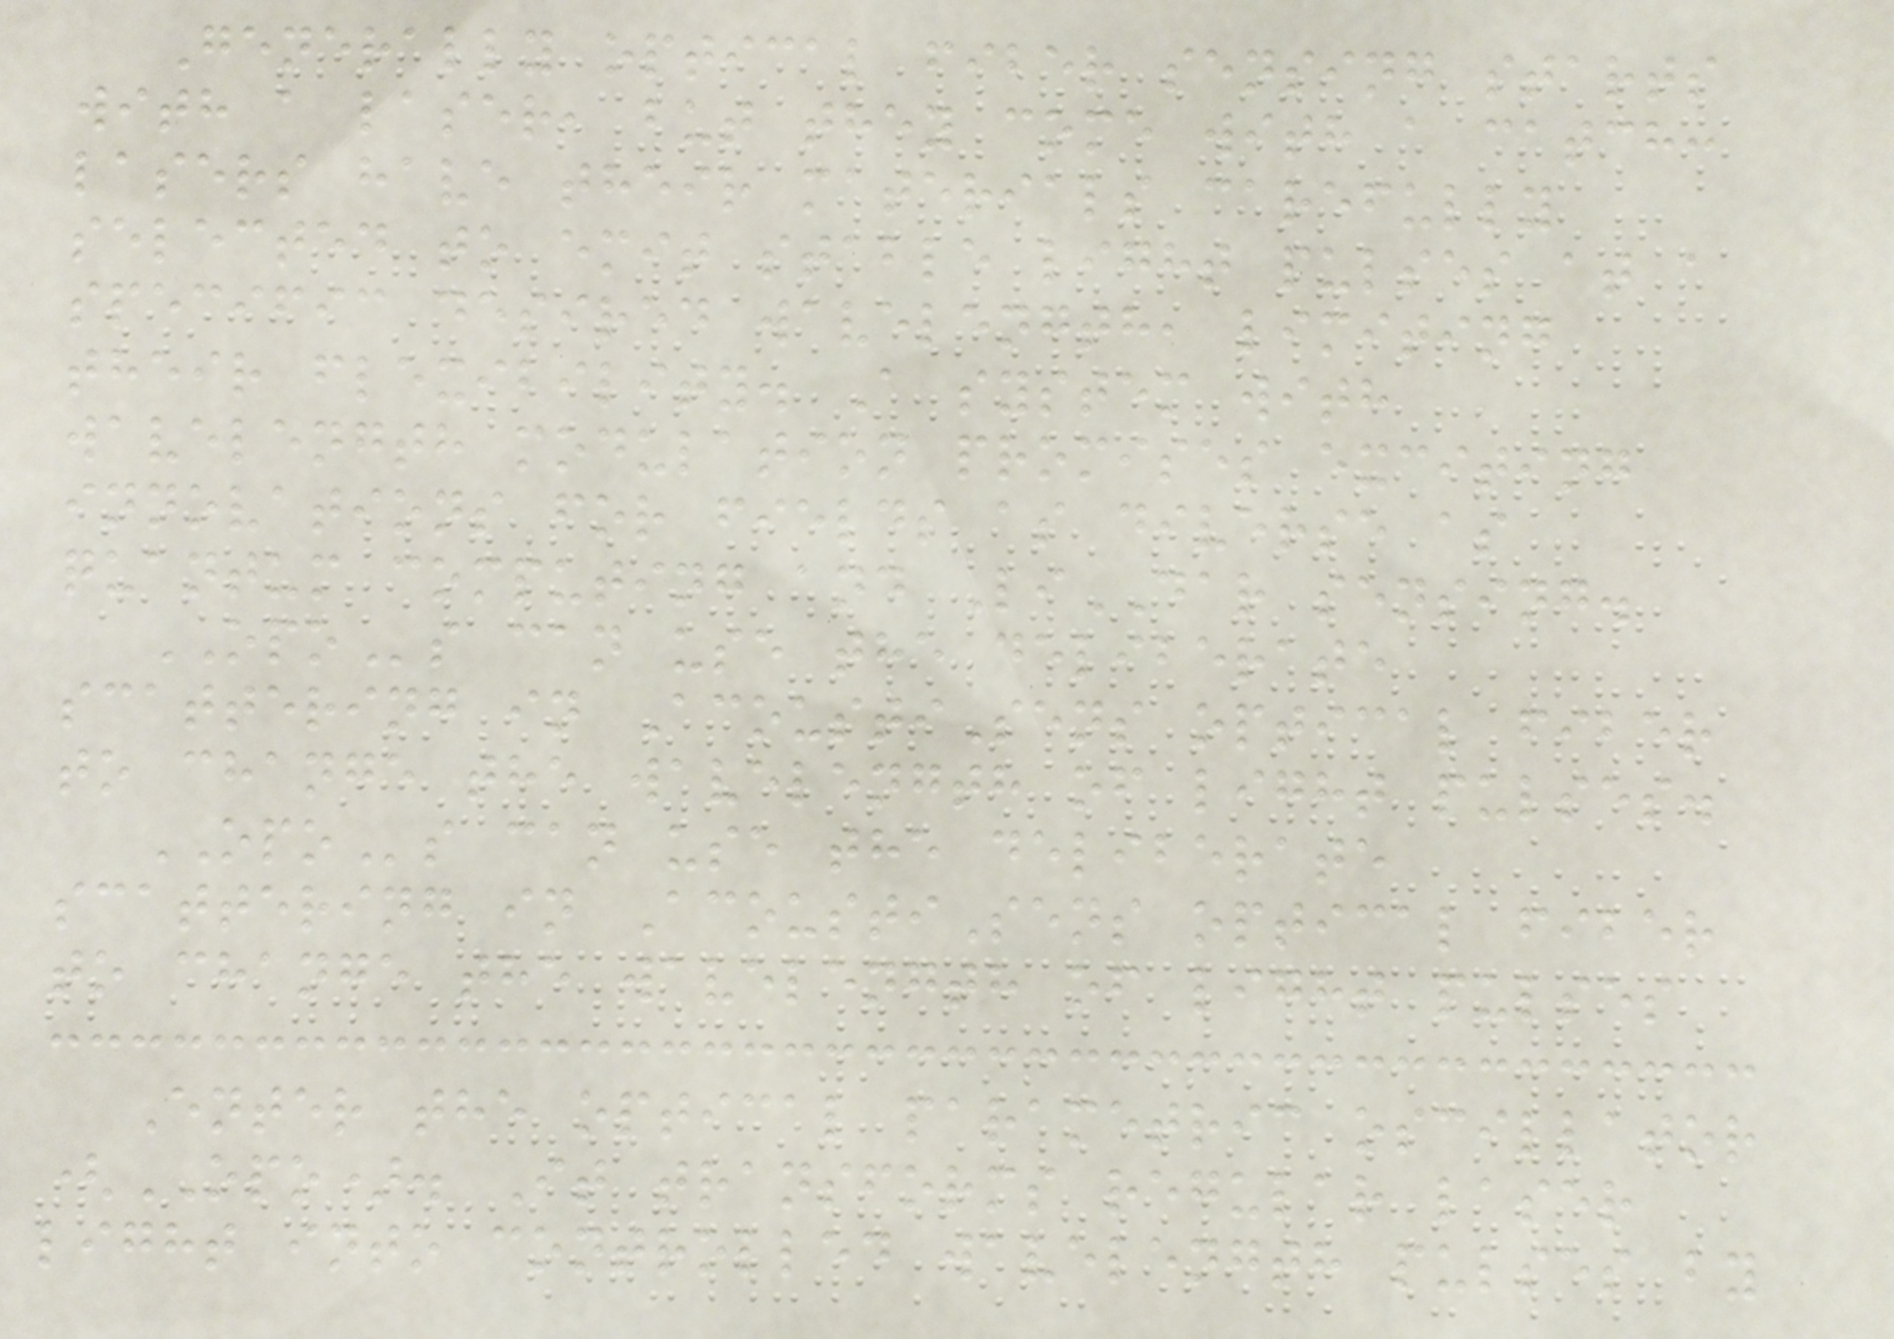Generally optical fiber sensing starts
with a laser, but they come with a catch:
lasers have their materials carefully
selected to emit stable light pulses at a
specific desired wavelength, limiting
their flexibility. A system with
wavelength modulation promises exciting
innovations for fields as diverse as
quantum computing and LiDAR sensing.
OPOs can use the deliberate
scattering in AcoustiSens optical fiber
to change the wavelength of light pulses.
OPOs can use the deliberate
scattering in AcoustiSens optical fiber
to change the wavelength of light pulses
Enter the optical parametric oscillator
(OPO). It transforms regular laser
light into controlled wavelength pulses by
